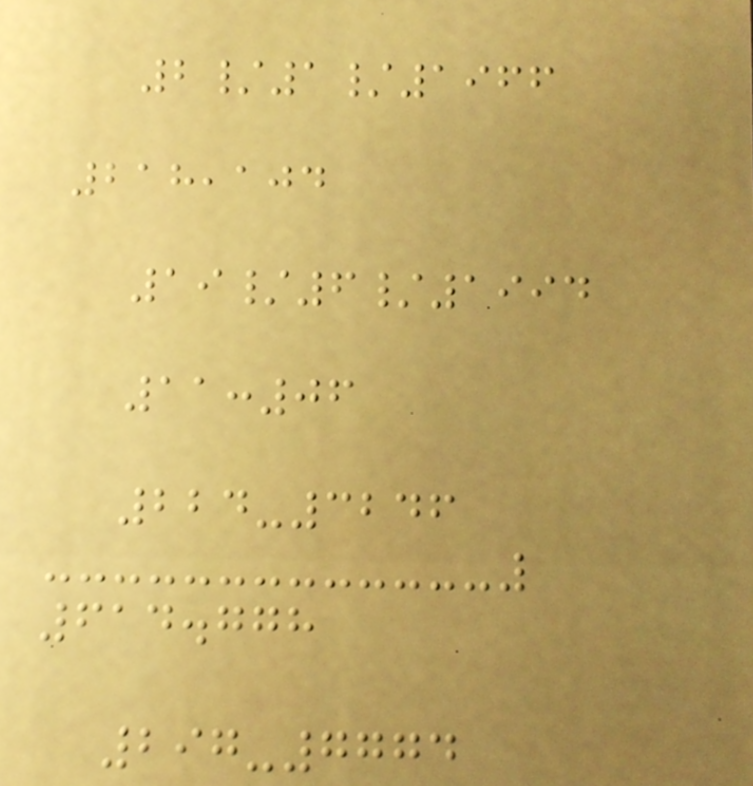2/1/1966
218,104
19/6/1994
11:06
224-3246
614.778
297-7774
